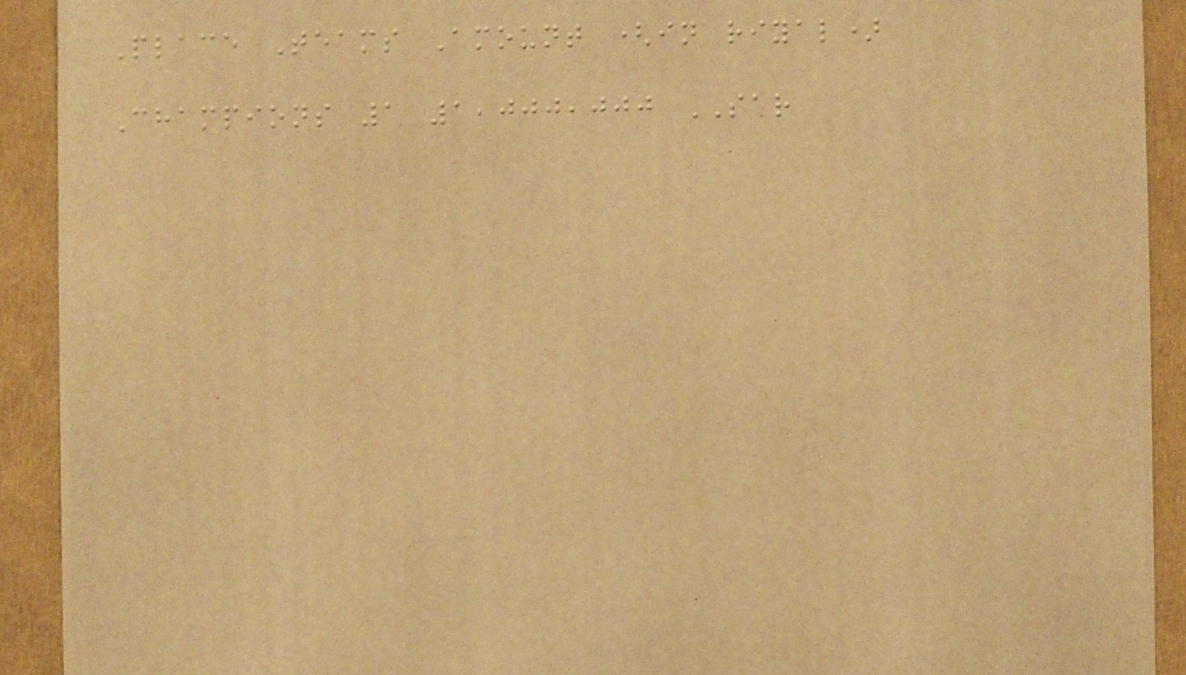Place Teams Amount (in riyal)
Champions 1 1,000,000 SAR
